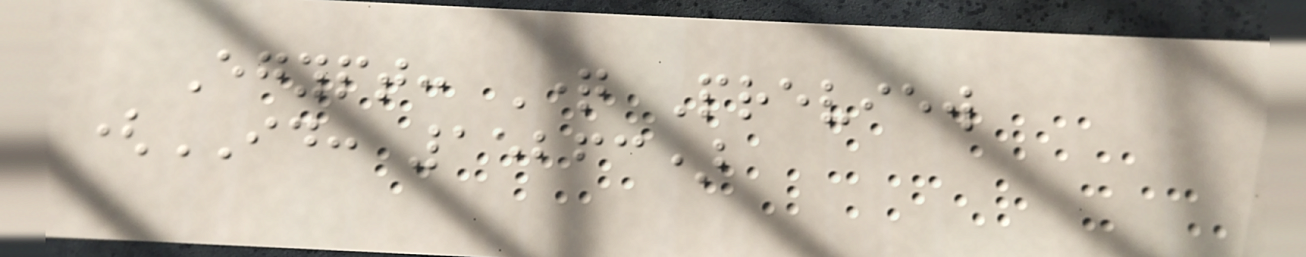Egypt: Question Preview
(ID: 15263)
